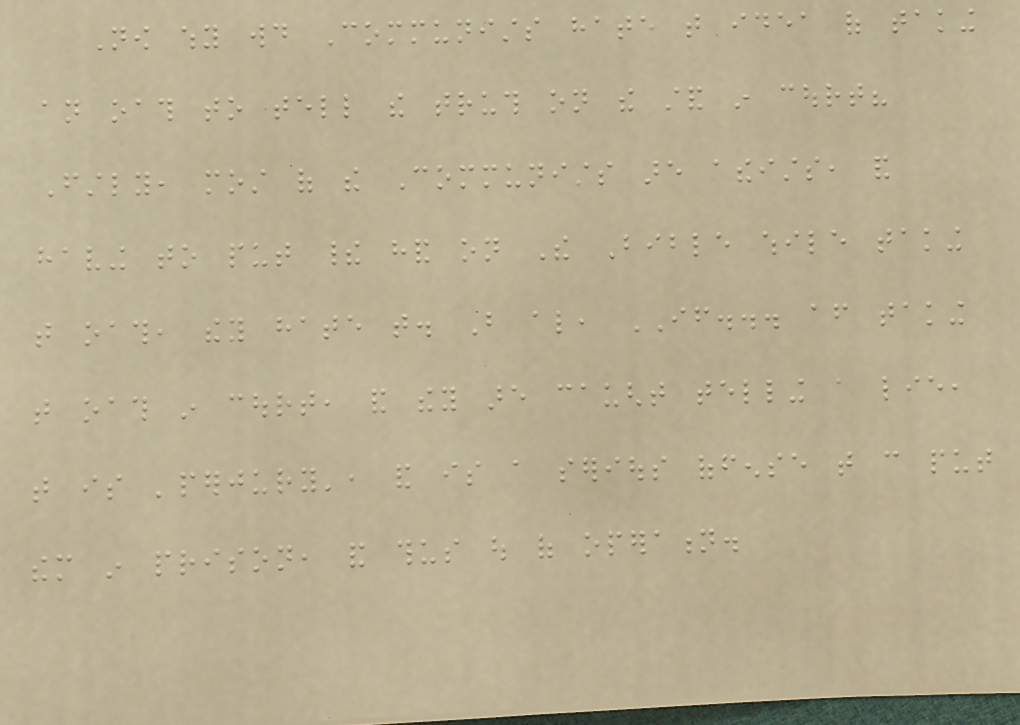Now why would Communists hate that idea of taking
an oath to tell the truth on the stand in court?
Firstly, most of the Communists are atheists, and
having to put their hand on The Bible while taking
that oath, they hate that. But also, IF... after taking
that oath in court, and they are caught telling a lie,
that is 'perjury', and is a serious offense that can put
them in prison, and thus out of operation.
